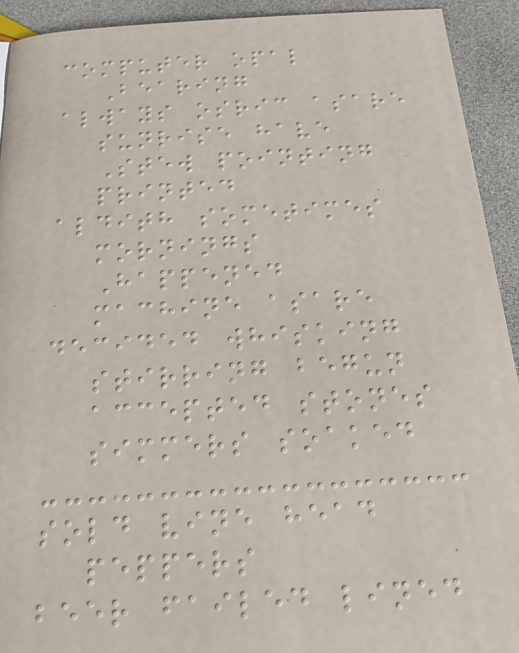computer opal
Bearing
always osric asare
sunrise have
Stew pointing
printed
aldith sometimes
mornings
Happened
machine asare
decided whisking
stirring begun
accepted stones
simmers soaked
sold vine head
peppers
beer failed lined
